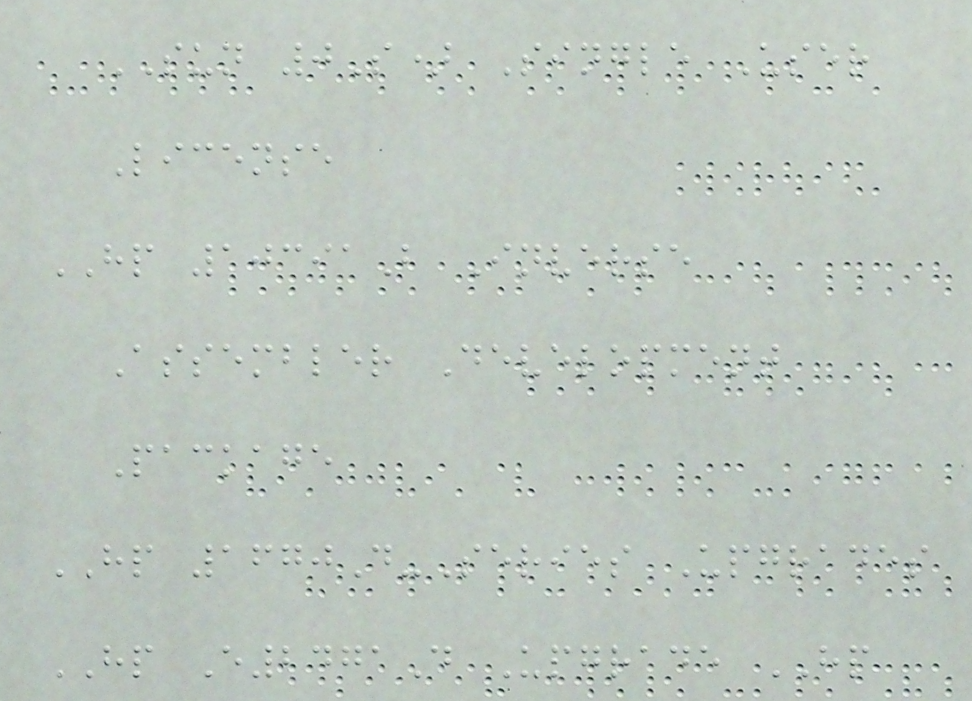SUN 0S) Single User
License
HP 10391B Inverse
Assembler Development
Package
HP 1670D-Series Upgrades
HP E2471D Upgrade HP
